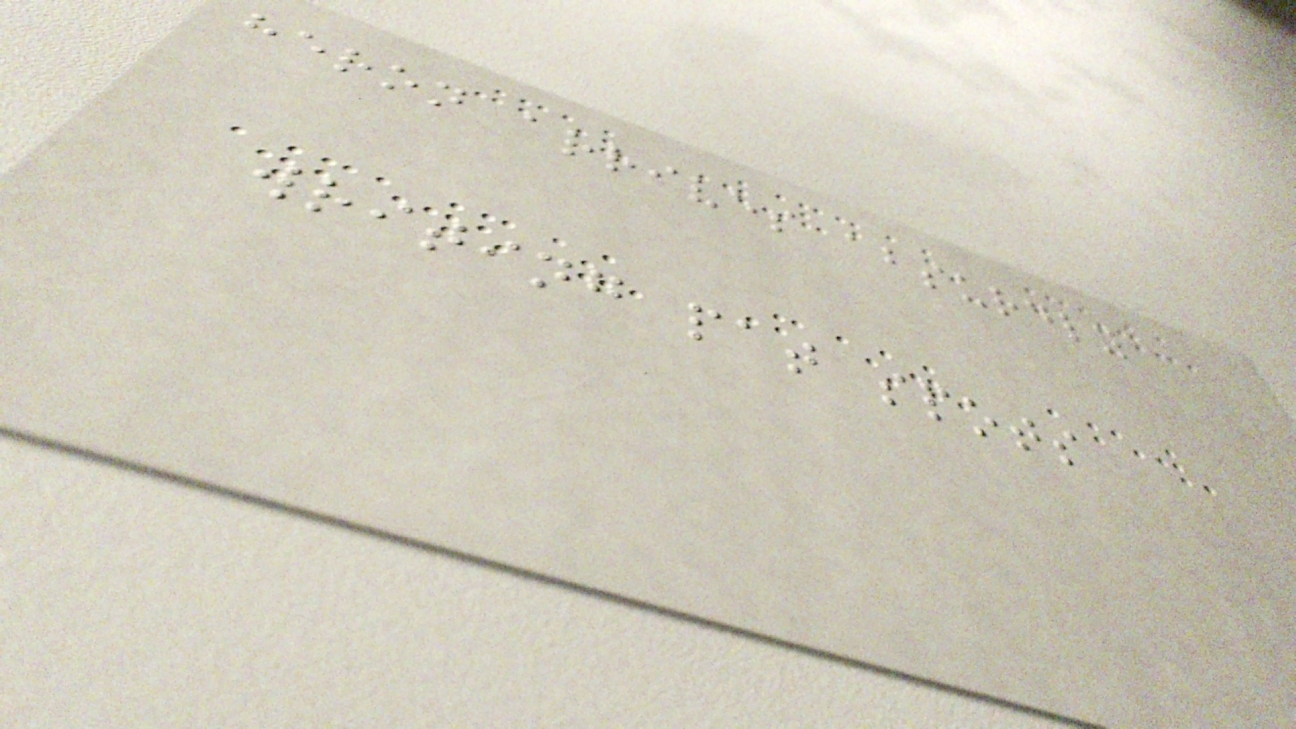heron arrives absurdly
writing pat spots
